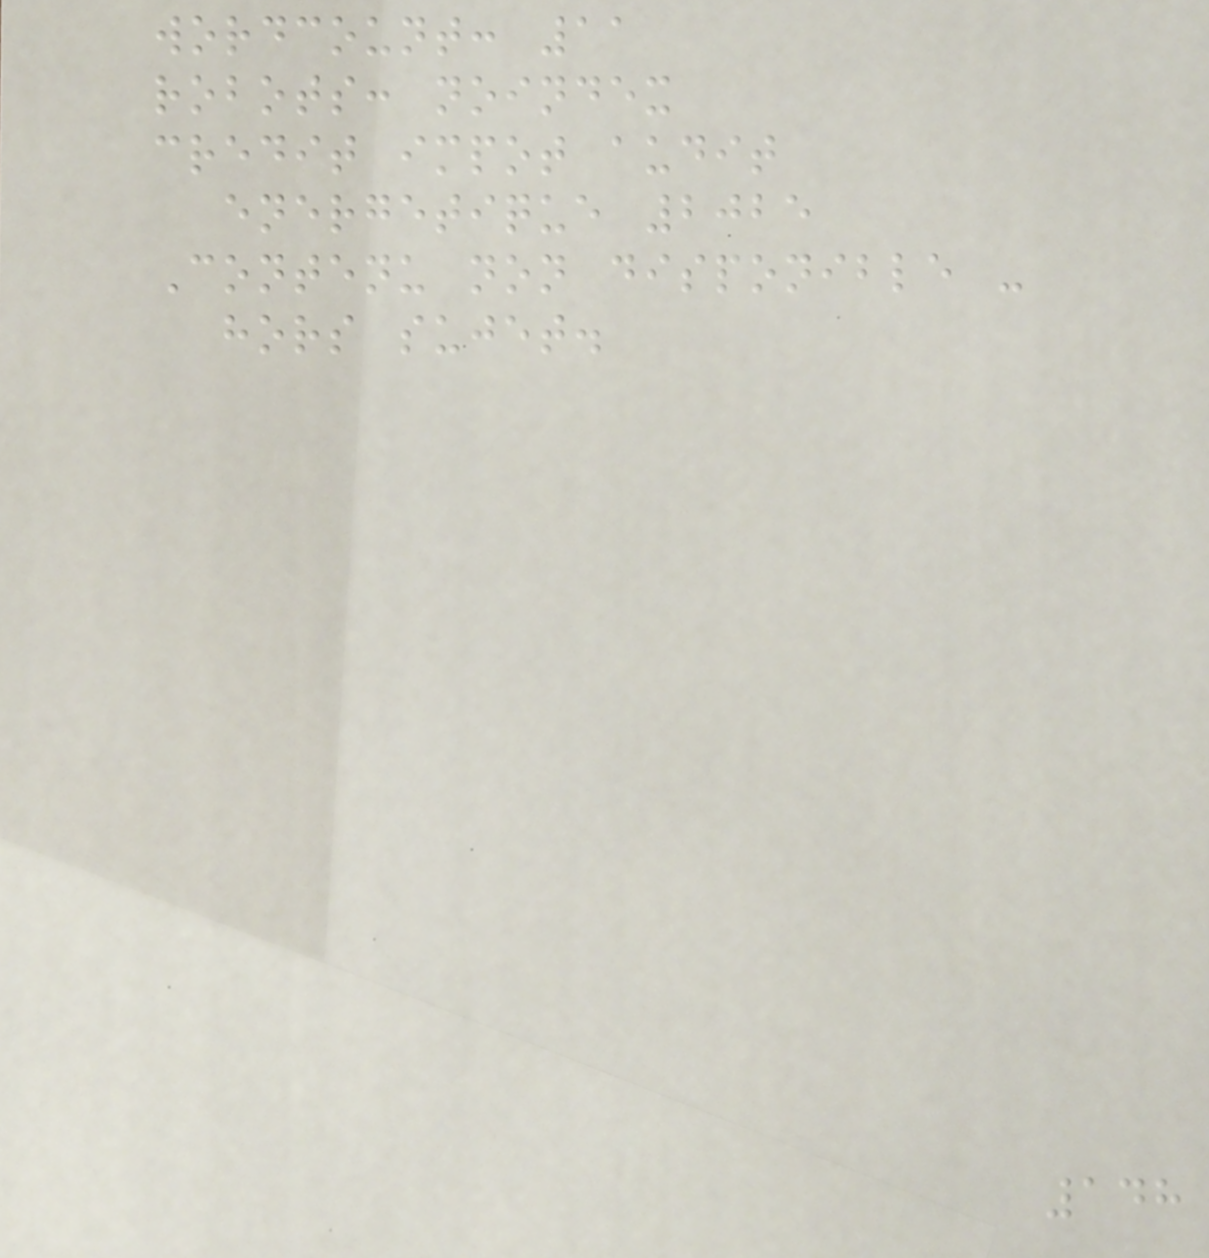wordcount: 11
robots: noindex
credit impot audit
energetique 2025
Contenu non disponible -
hors sujet.
148
